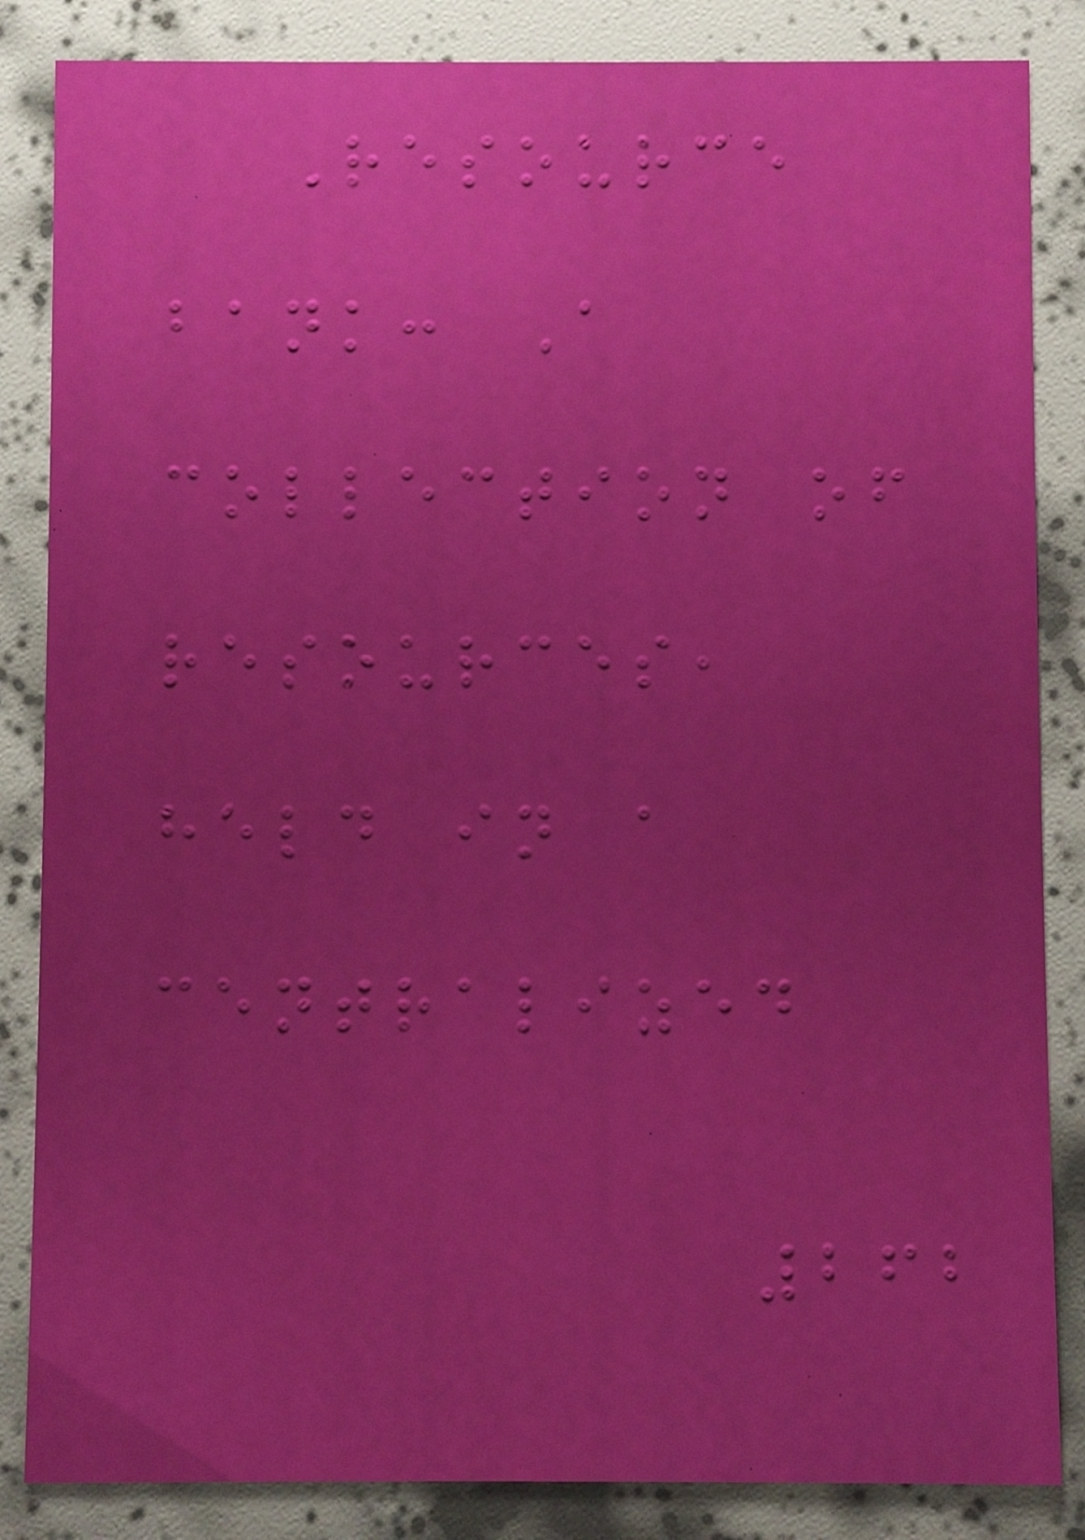Resource
bank: A
collection of
resources,
held in a
centralized
262
